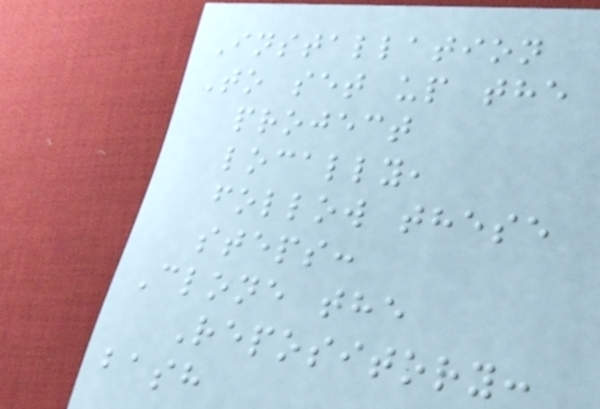Installation
To set up the
project
locally,
follow these
steps:
Clone the
Repository:
bash
